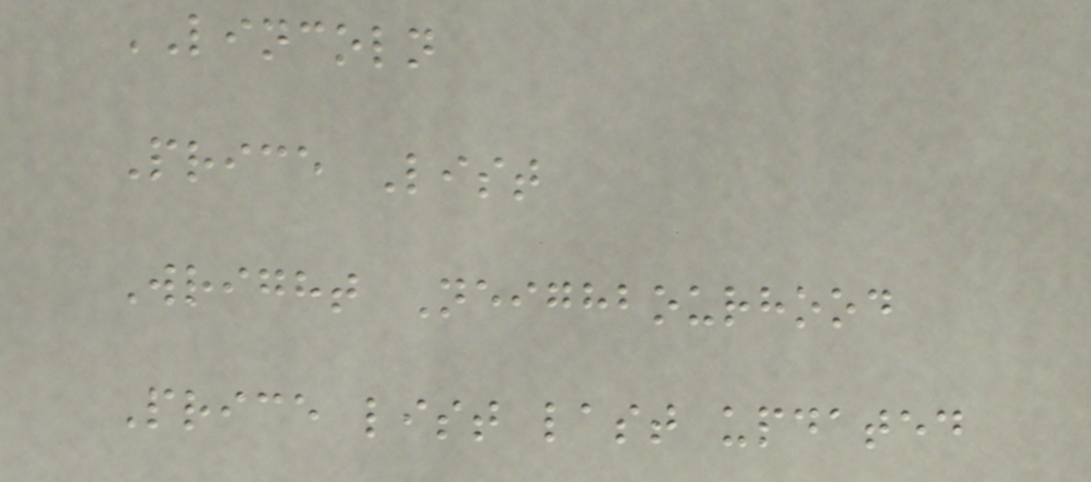LINCOLN
Price List
Wright Neighbourhood
Price list last updated
